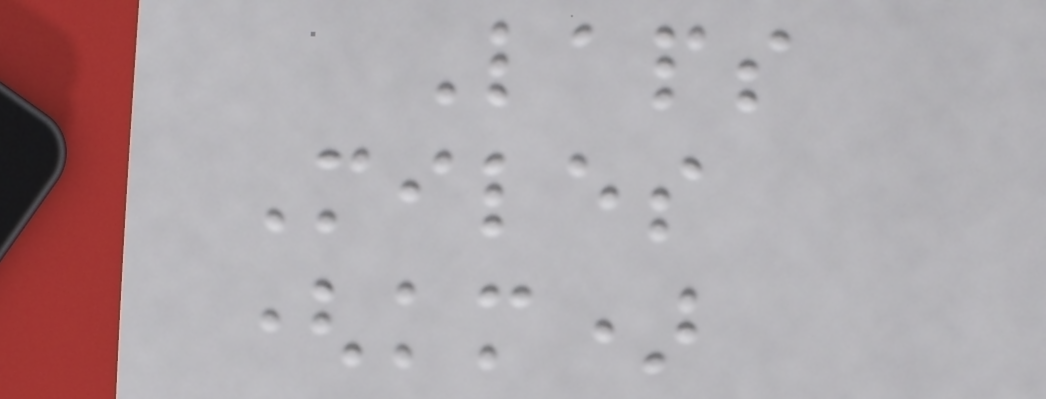Laps
Miles
(km)
